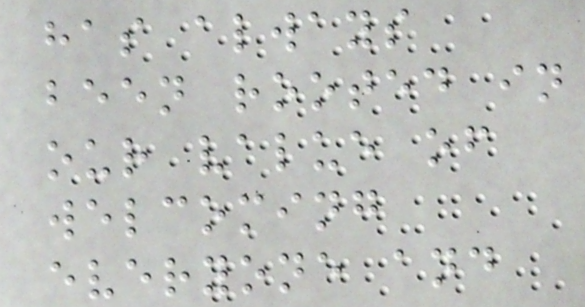has always
been rooted in
our value of
welcoming
everyone and
